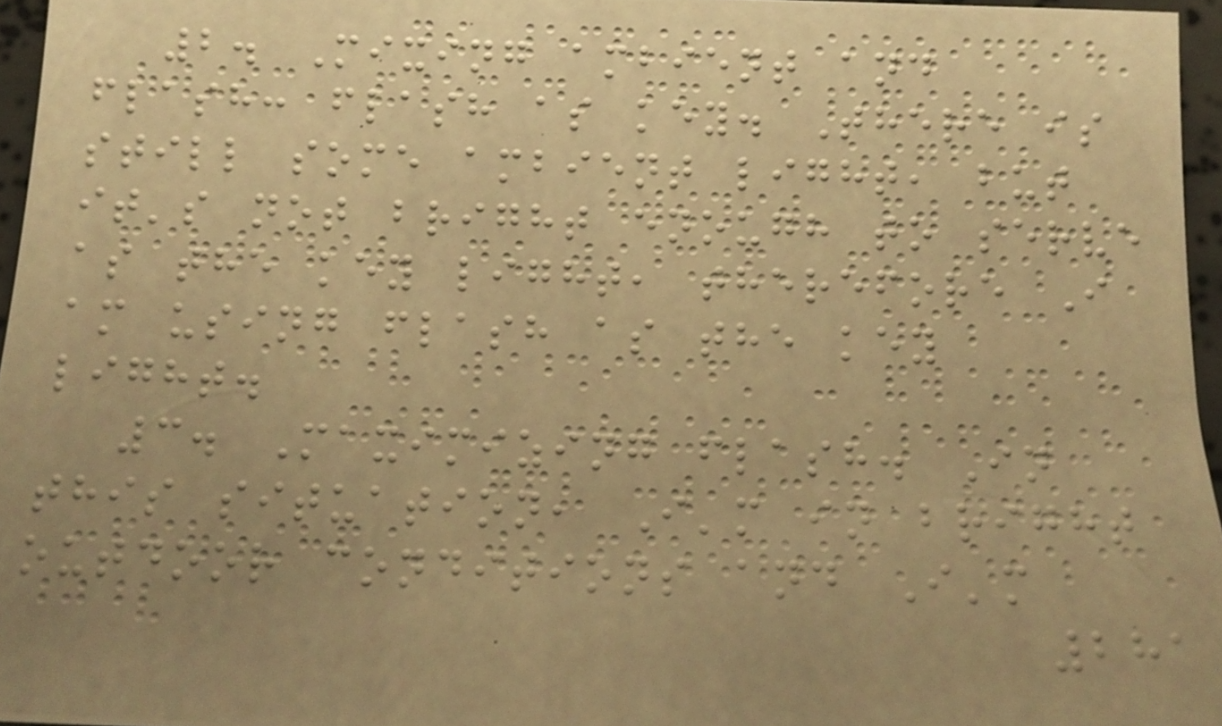2. Mixing ambient and
flash: flash as key. There is
still some ambient light, but
it's not bright enough to serve
as the key light, therefore I
am using flash as the key
light.
3. Maximizing flash. In
this situation, I'm in bright
outdoor conditions and I'm
281
